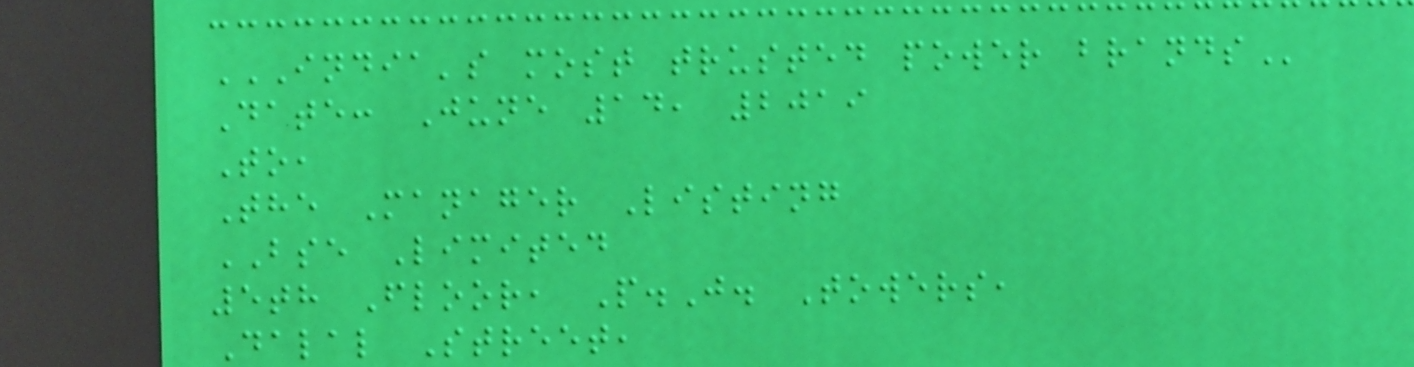INDIA'S MOST TRUSTED POWER BRANDS
Date: June 14, 2019
To,
The Manager Listing
BSE Limited
5th Floor, P.J. Towers,
Dalal Street,
